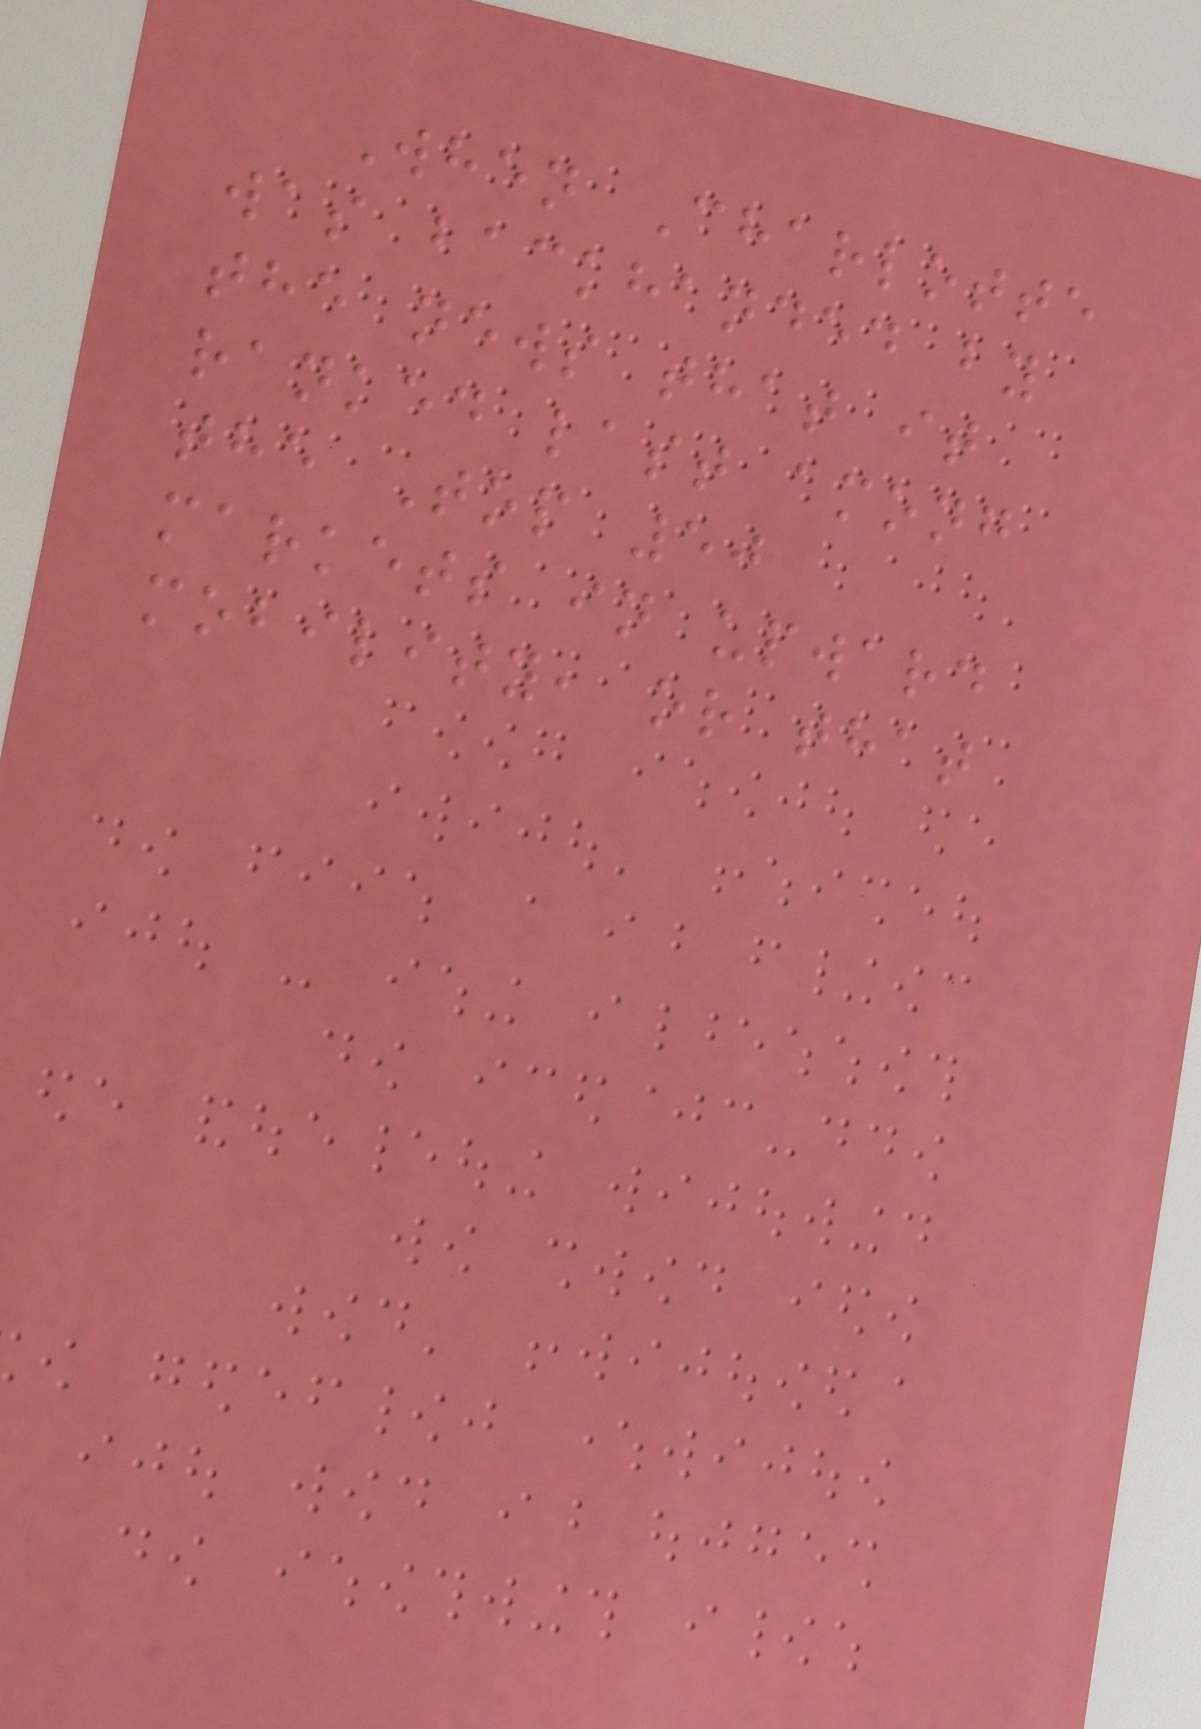When Charlotte
was backhanded by
the news that it
ranked last among
the Top 50
markets in upward
mobility, or that
